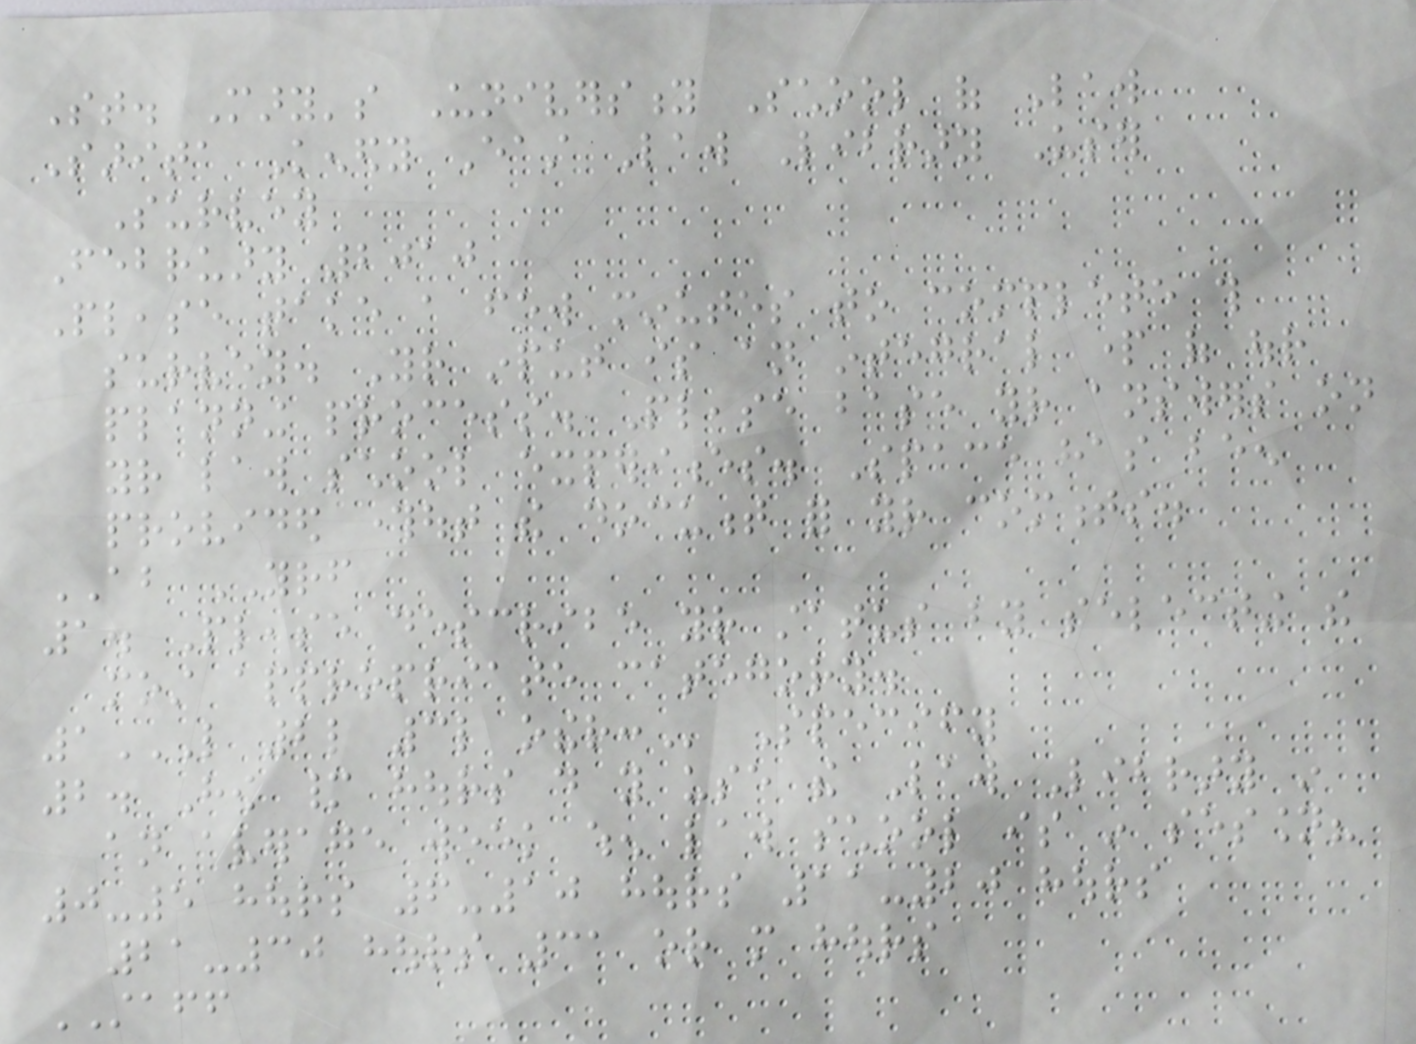St. Mary's University School of Law
Sarita Kenedy East Law Library User
Survey
February 2010
Please take a few minutes to complete this
survey. Your input is an integral part of our
planning process. Please base your answers on
your law school experiences. Space has been
provided throughout the document for your comments.
ABOUT YOURSELF
1. Please describe your status by selecting the
most appropriate category.
1L 2L 3L OTHER: Specify
2. How many hours do you use the Law Library in
an average week when law school is in session?
0-5 hours 6-10 hours 11-20 hours
21-30 hours 31 or more hours
STAFF
